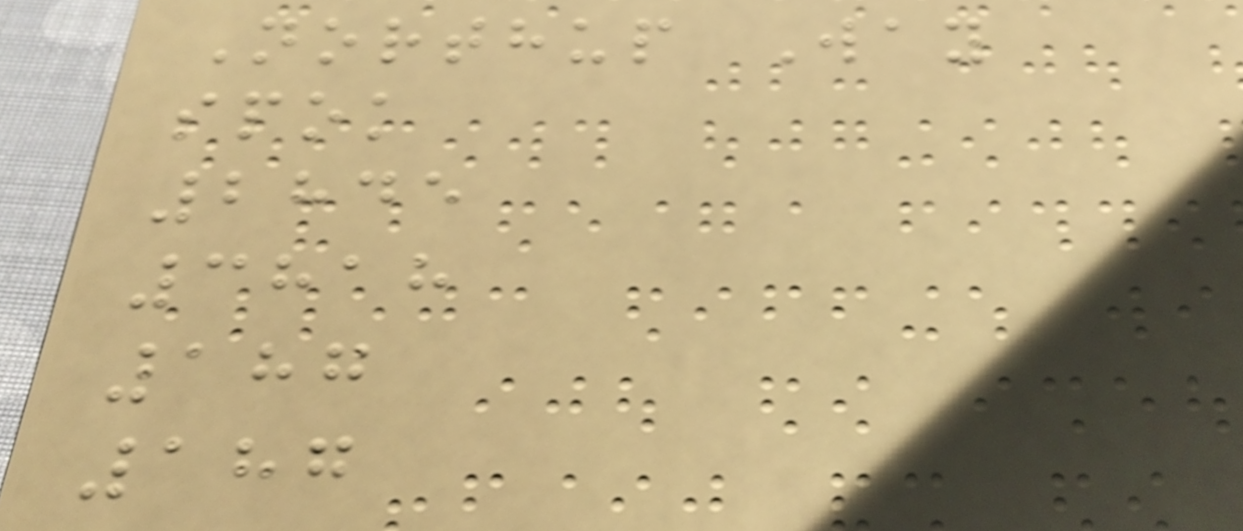Northup Way
spok
2845
3818
187
187
